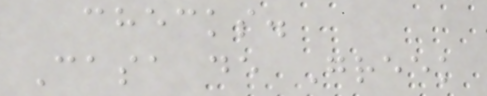checks.
Casa de Greek
